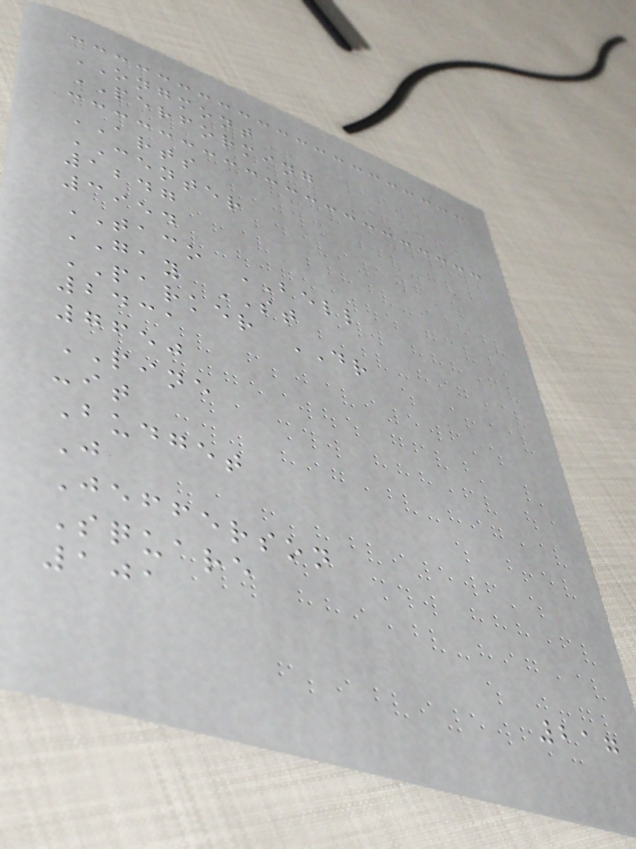ONGMONT
PERFORMING
ARTS
CENTER
1247
3954
TACO BELL
GAY ST
PARKER DR
2431
7650
PINE
-it
Budget
J
Jefferson
Square
101
217
